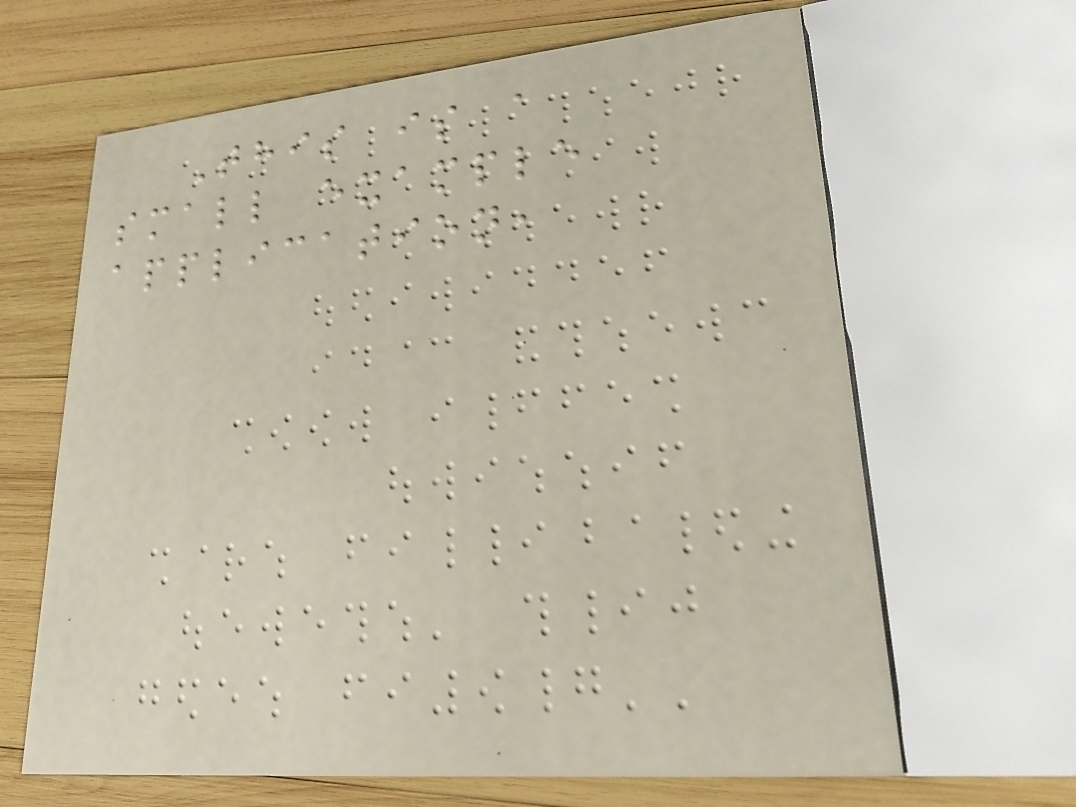This is a
small example
application,
